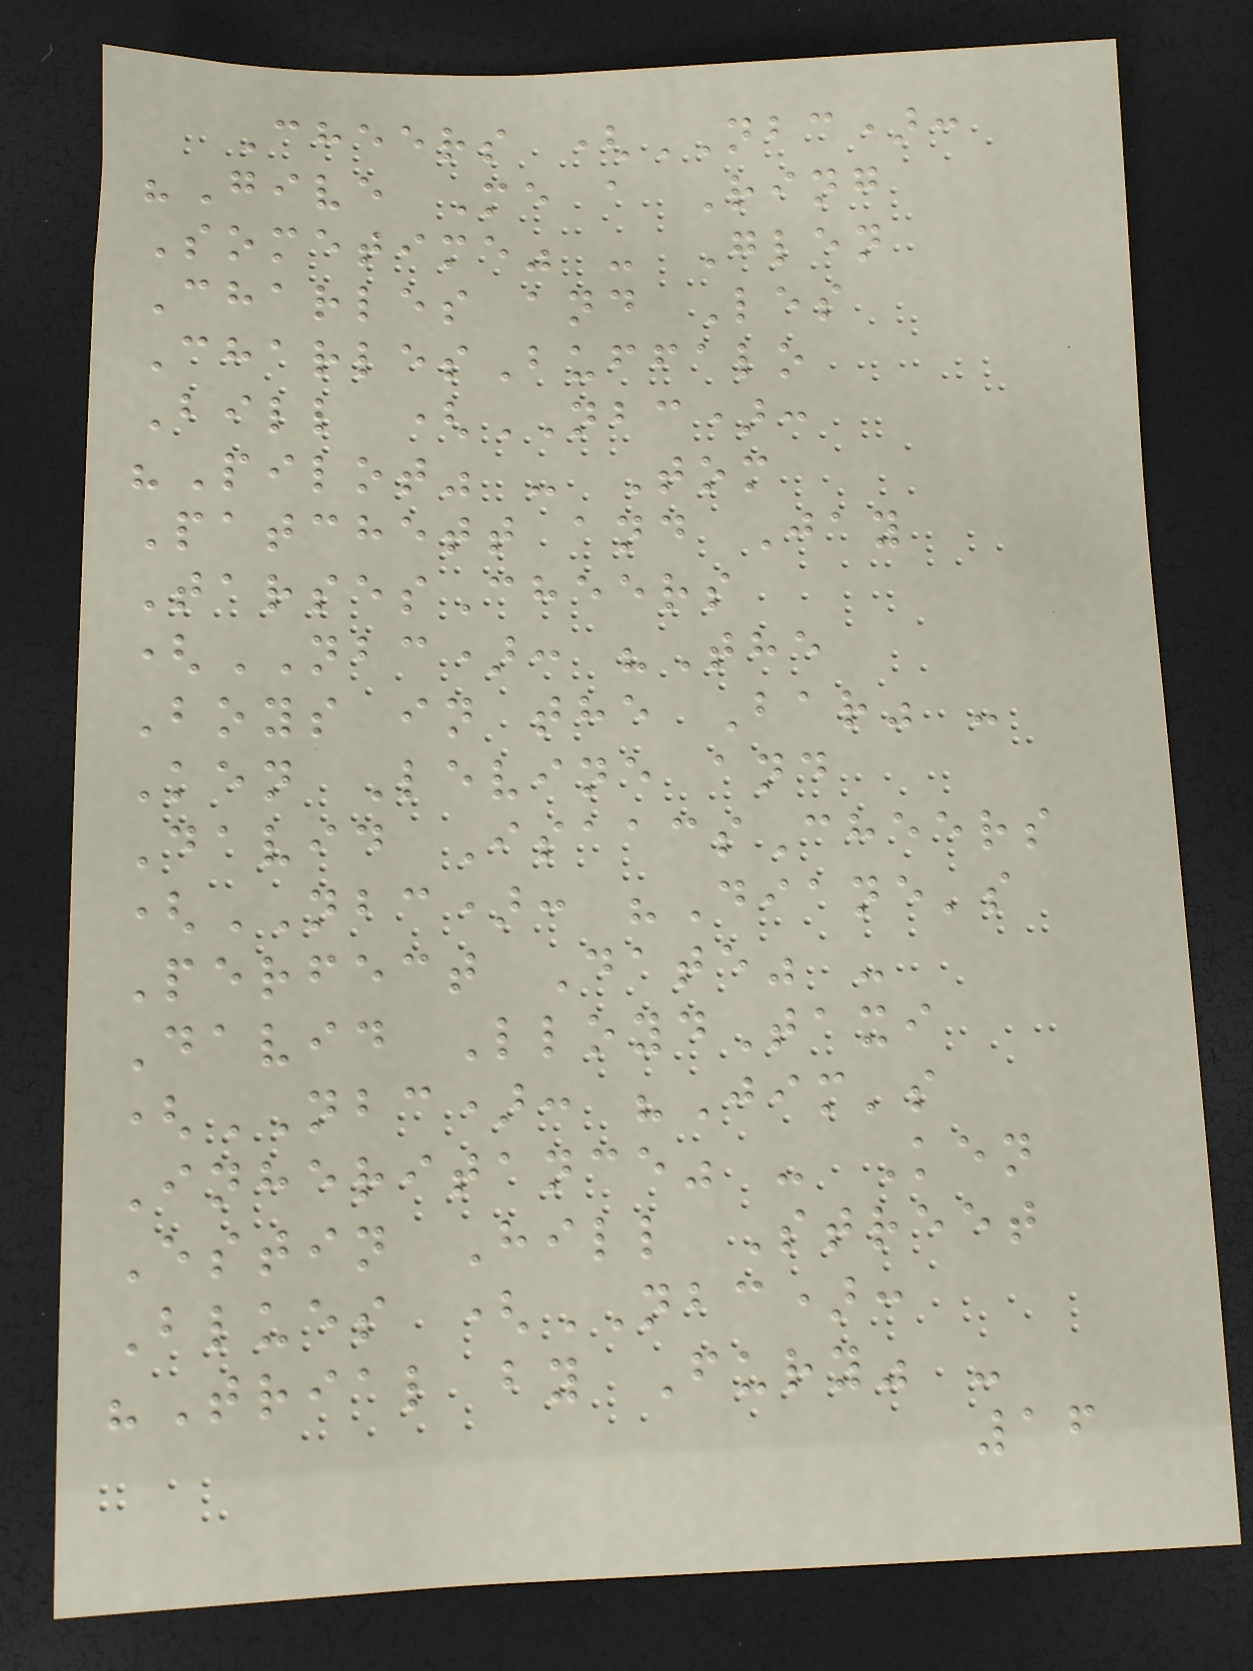Cheers (NBC):
"Give Me a Ring
Sometime" - Glen
Charles and Les
CharlesBuffalo
Bill (NBC):
"Pilot" - Tom
Patchett and Jay
TarsesCheers
(NBC): "The
Boys in the Bar" -
Ken Levine and
David IsaacsCheers
(NBC): "Diane's
Perfect Date" -
David LloydTaxi
(NBC): "Jim's
Inheritance" - Ken
Estin Hill Street
Blues (NBC):
"Trial by Fury" -
16
